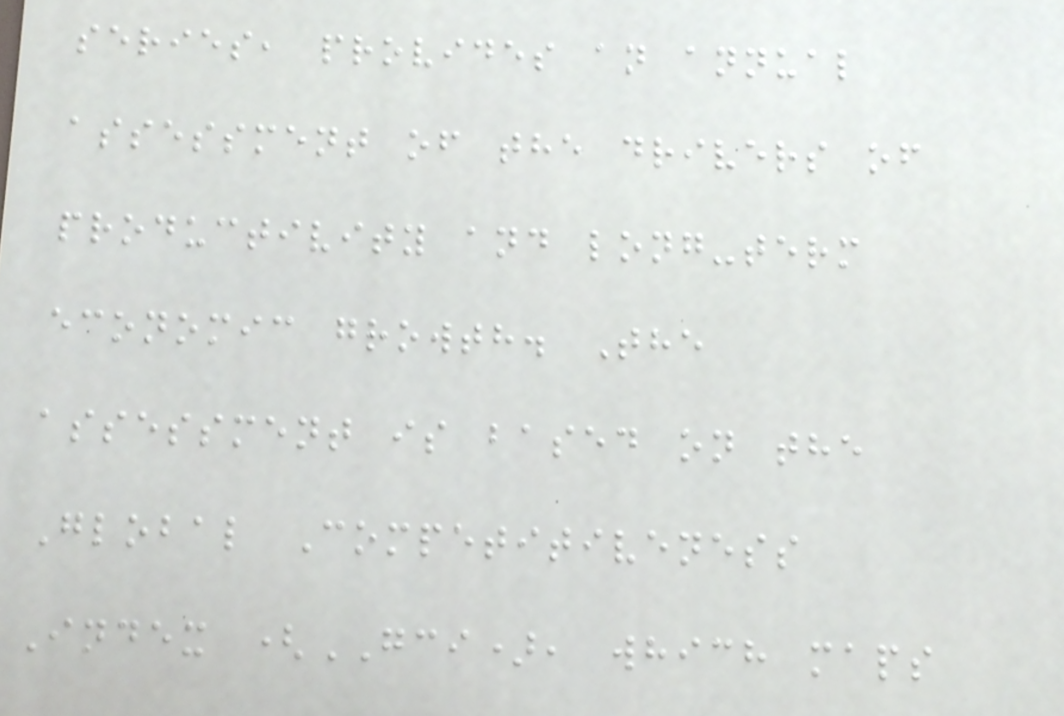series, provides an annual
assessment of the drivers of
productivity and long-term
economic growth. The
assessment is based on the
Global Competitiveness
Index (GCI), which maps
